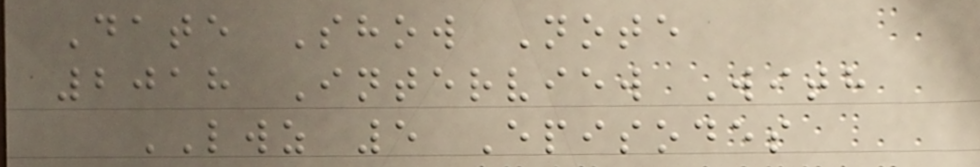Date Show Note
2018 Interview With
LWZ 5 Episodes
